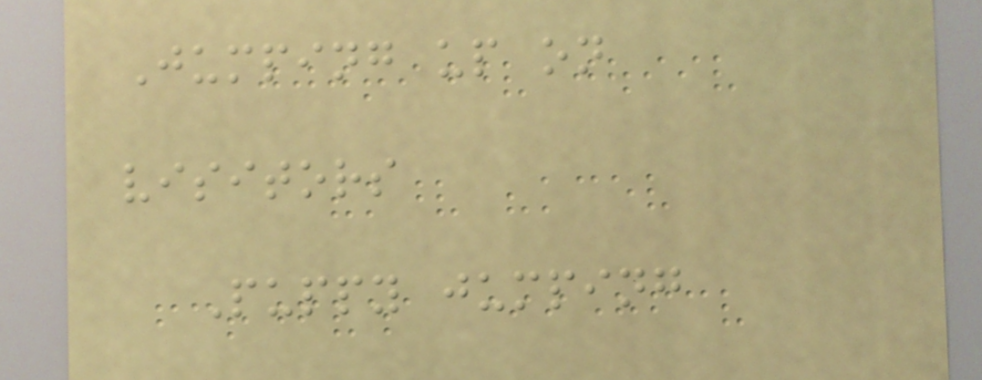Jumping up on
visitors
Puppy jumping
